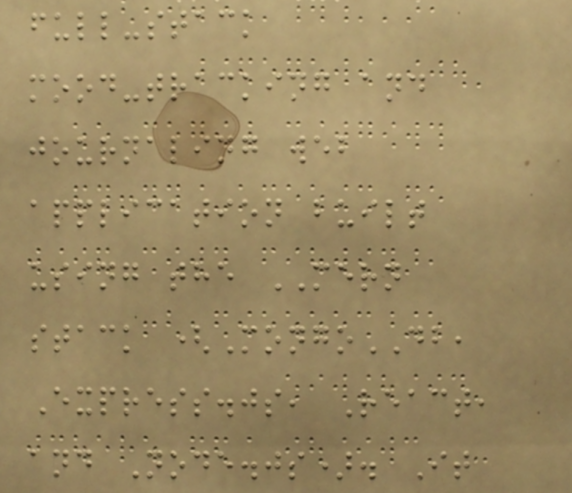full-stack
mood-tracking and
journaling web
application built
using the MERN
stack (MongoDB,
Express.js, React,
and Node.js). It
